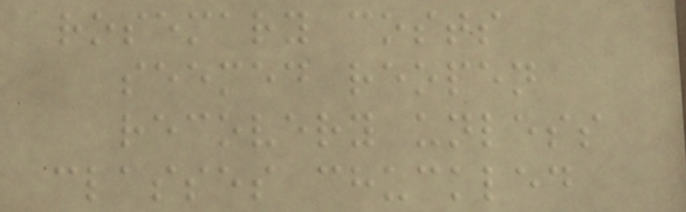rosemary costs
seemed reopen
recovery unless
classes chuckled
